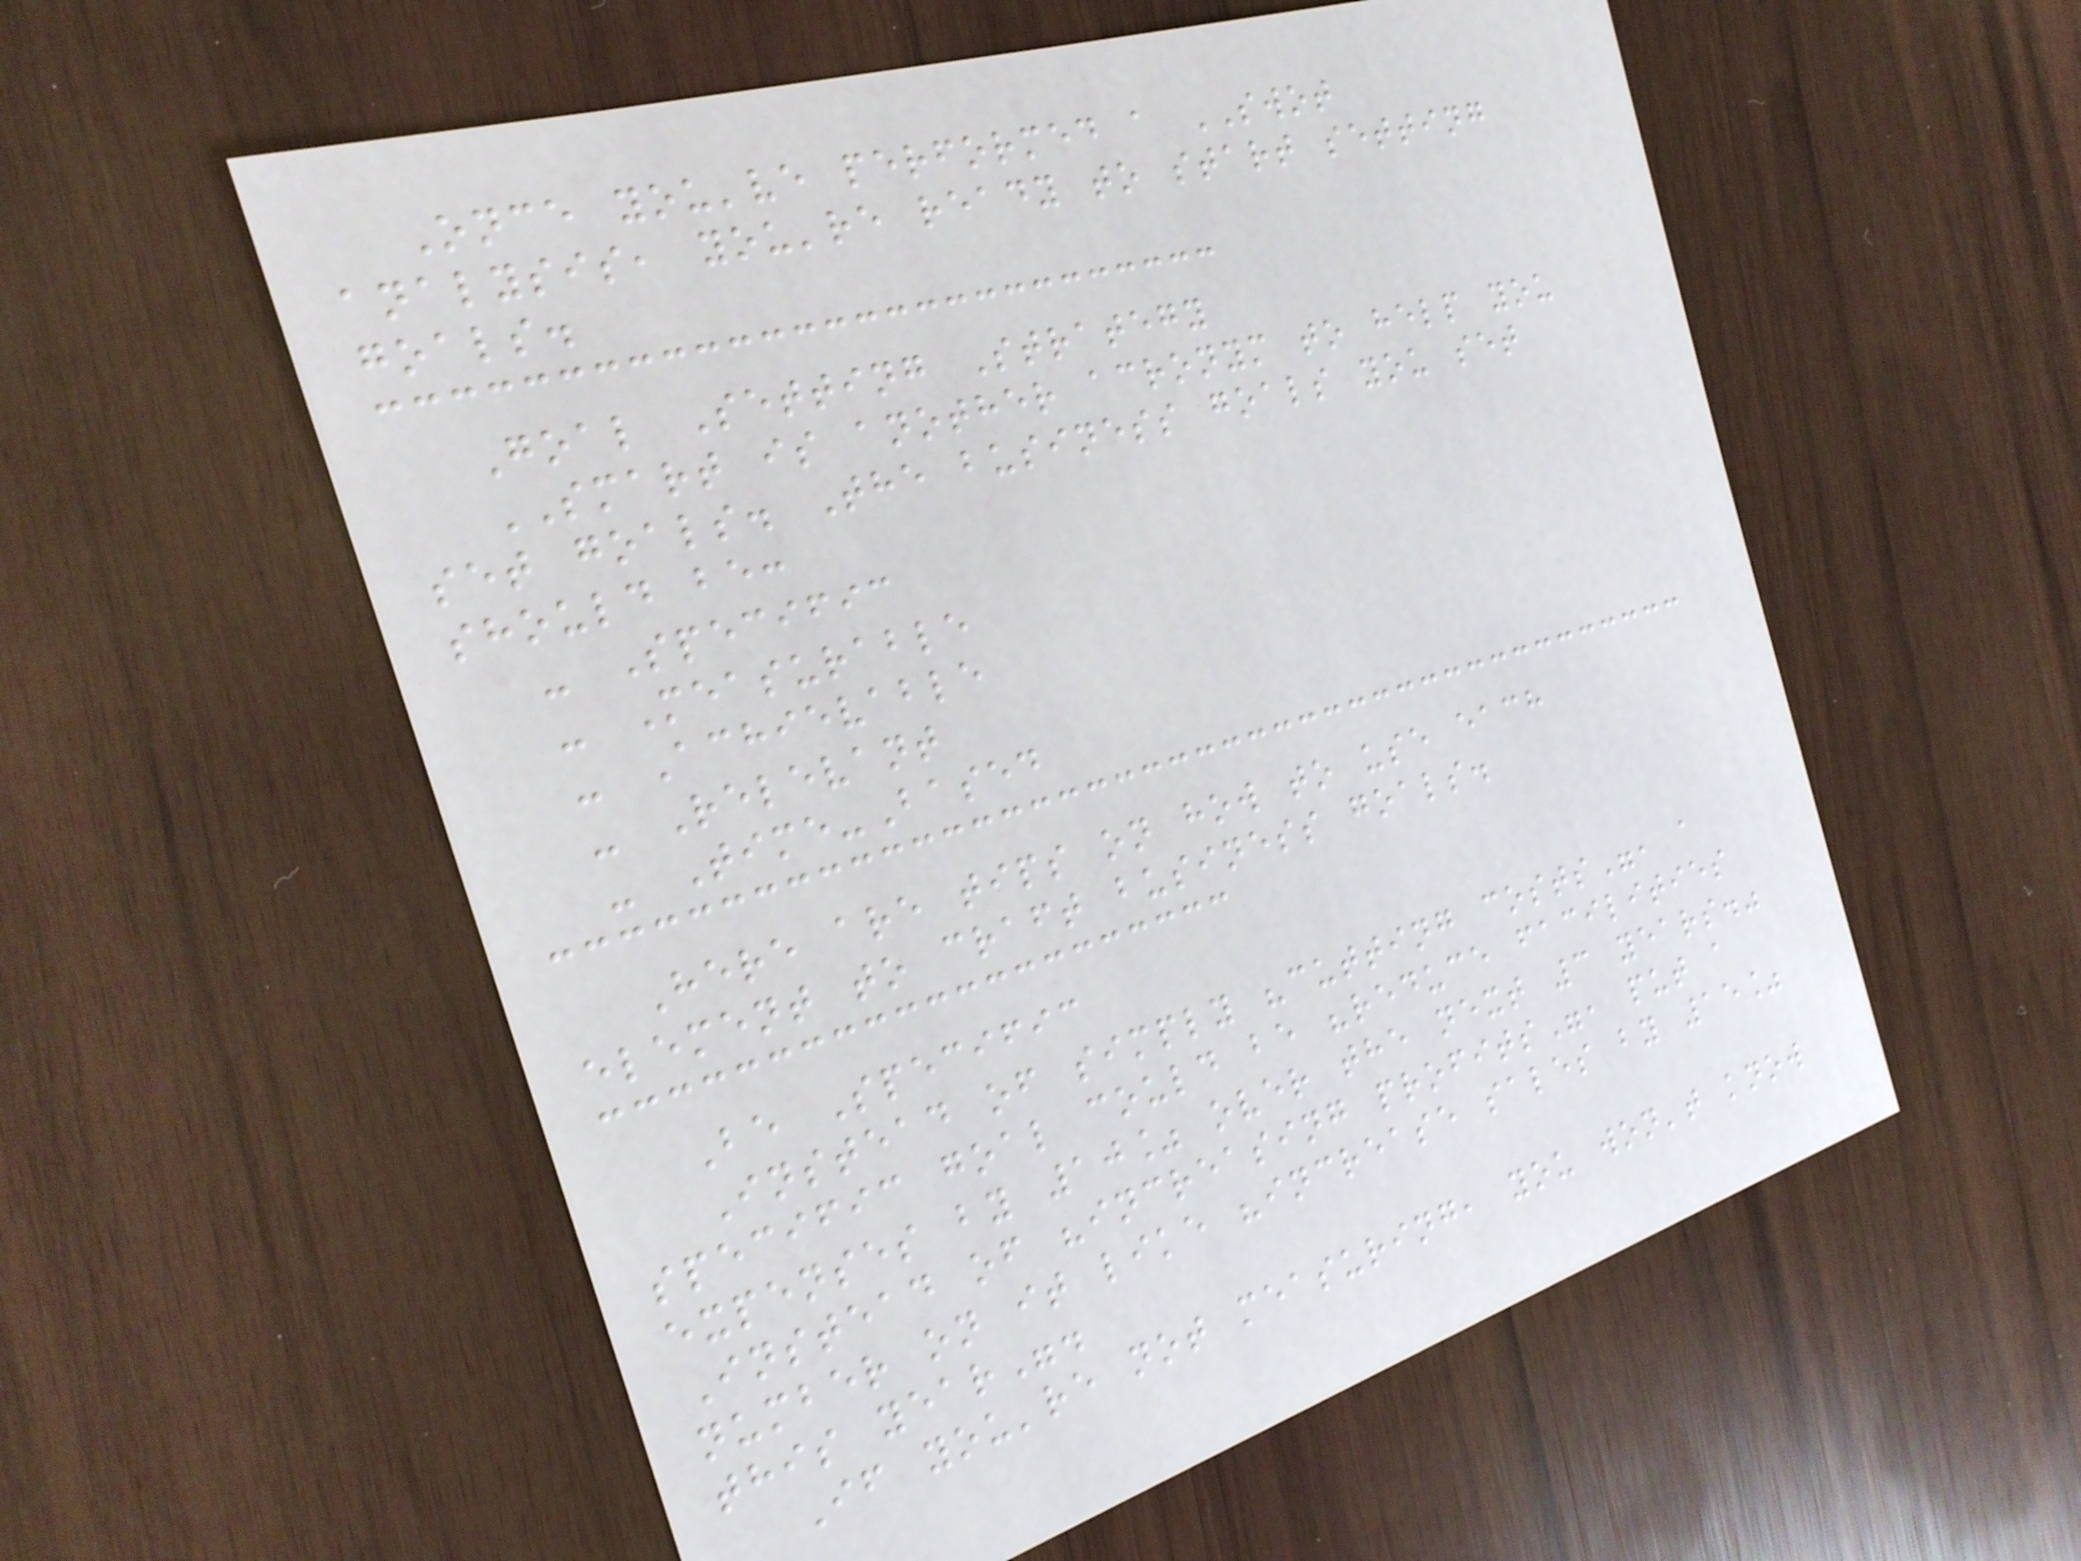Once you've performed a SWOT
analysis, you're ready to start setting
goals.
Goal Setting Strategy
SMART is another acronym to help you
set goals. The business goals you set
should be:
- Specific
- Measurable
- Achievable
- Relevant
- Time-Based
Here are tips on how to use each
element to craft business goals.
Be Specific
Instead of simply "cutting costs", a
specific goal could be "reduce facilities
expenses by 10% over the next 3 years."
Instead of "increasing profits", put a
number on it like "increase sales by 15%
this year".
If you're not measuring, you won't know
